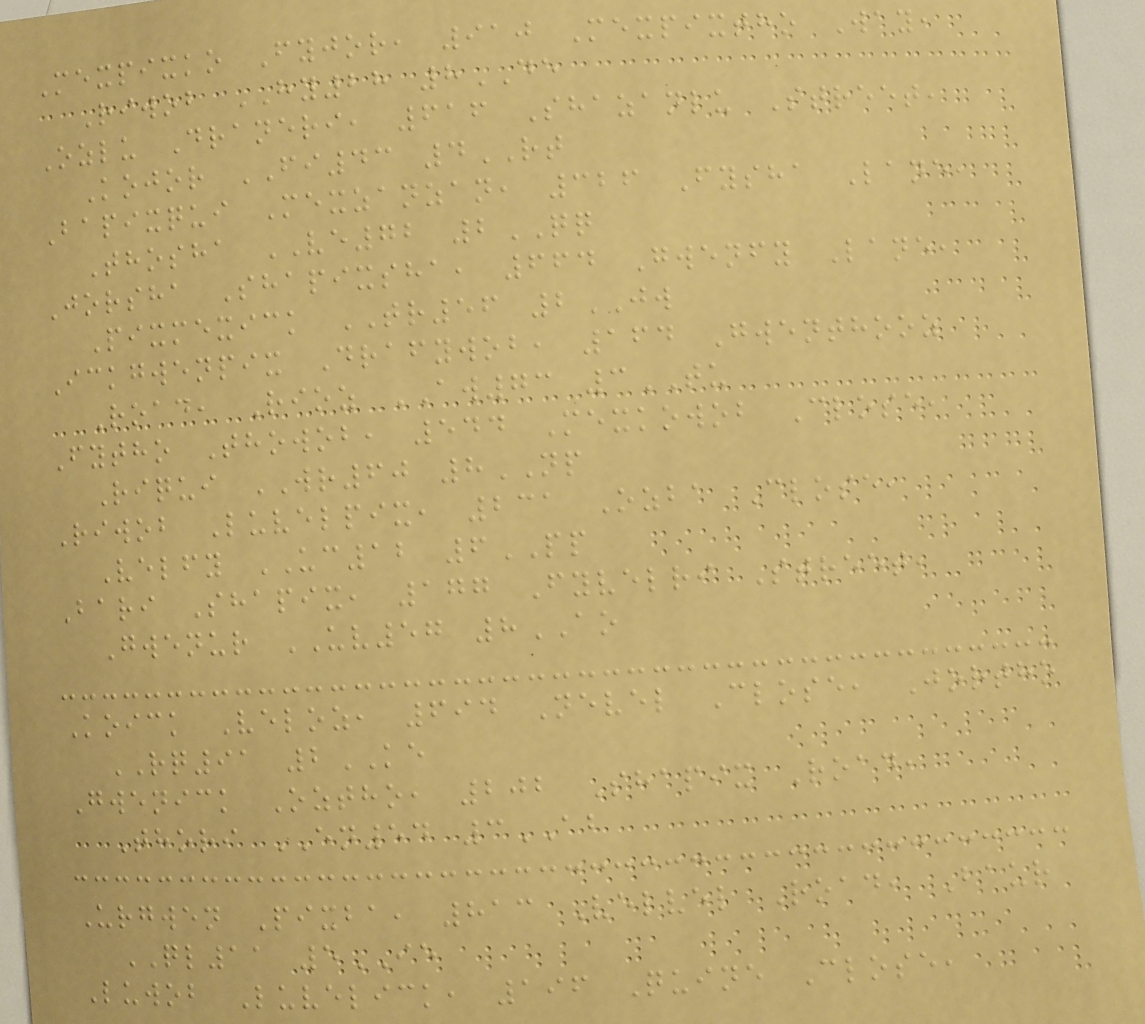Mexpixko Fyjor, 910 Mexpixtho Way,
Riwob HY28 8DE
Ozlu Draneri, 616 Shazanlu Street,
Kojor FI43 4RT
Bapixqui Mexzanzan, 326 Fysha Lane,
Thosha VE72 2QQ
Jorsha Shapixsha, 664 Gwenfy Lane,
Pixmexick TR56 2JW
Ickgwenpix Drafywob, 164 Gwenthooz
Road, Rioz AW73 3TU
Fytho Thowob, 544 Mexkowob Close,
Riqui WR60 8NP
Riwob Luvelpix, 231 Ozba Close,
Velfy UC12 6PP
Bari Shapix, 177 Fyvelri Street,
Gwenur UV57 8AO
Koick Veloz, 694 Nevel Close, Jortho
RQ91 2KE
Gwenick Oztho, 202 Shapix Road,
Thori EN54 3AB
Urgwen Pixba, 813 Velvel Road, Baur
QL11 5IE
Luwob Luvelick, 196 Quine Close,
